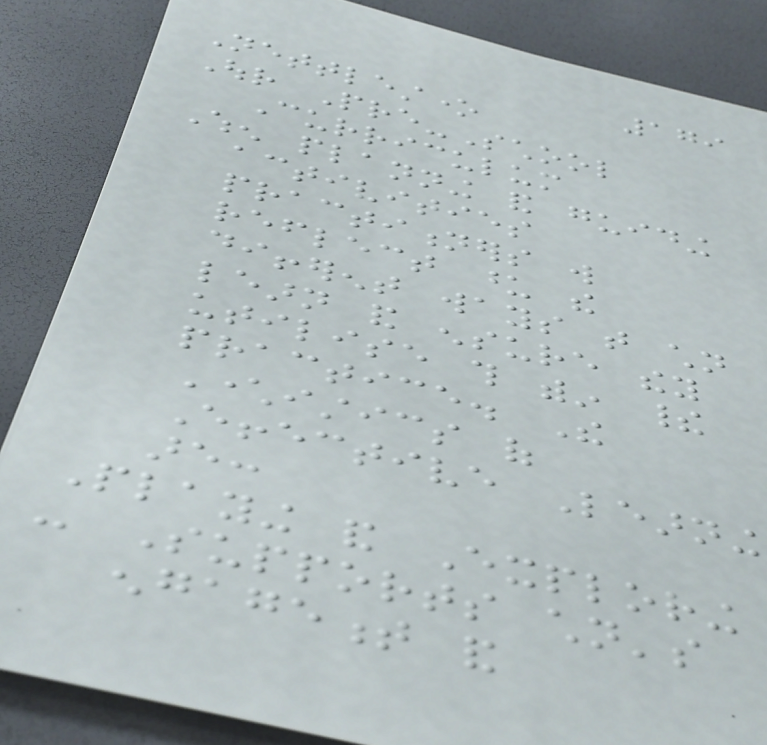179
Nettlestone
Our Pre-School
Curriculum
When planning and guiding
activities
practitioners will
reflect upon the
different ways that children
learn and ensure they
utilise this within their
practice. The
Characteristics of
Effective Learning
are:
Playing and Exploring
- Supports children's
engagement and
